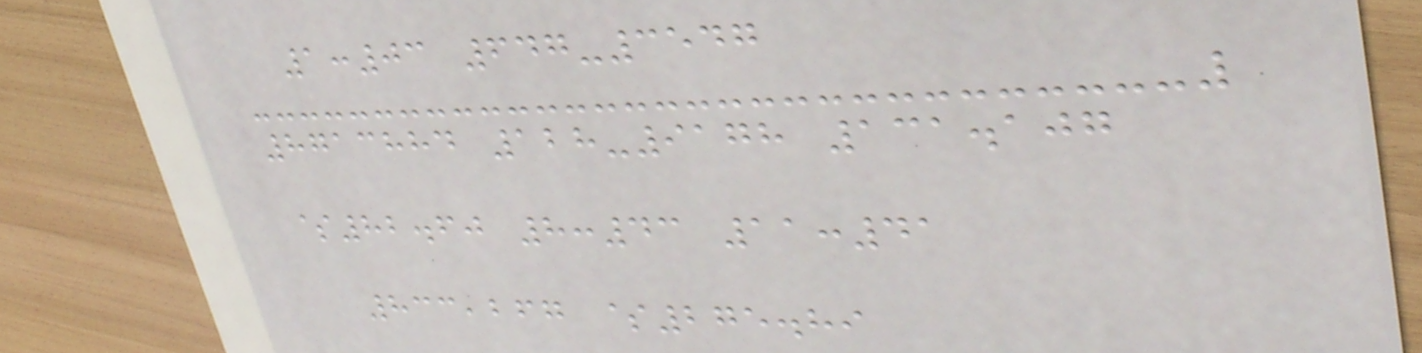1:03 647-3547
8713884 128-9178 131.107
$82.60 8:43 11:41
833,267 $275.89
